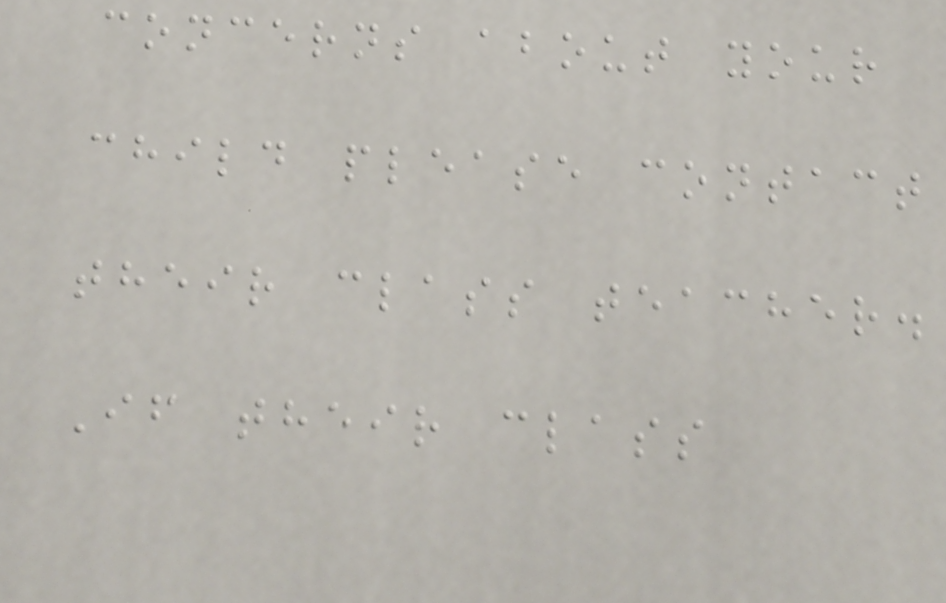concerns about your
child please contact
their class teacher.
If their class
